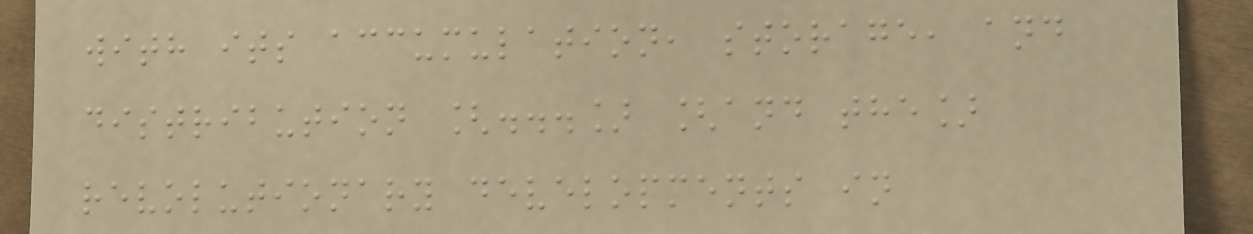with its accumulation, storage, and
distribution [...] [and the]
revolutionary developments in
